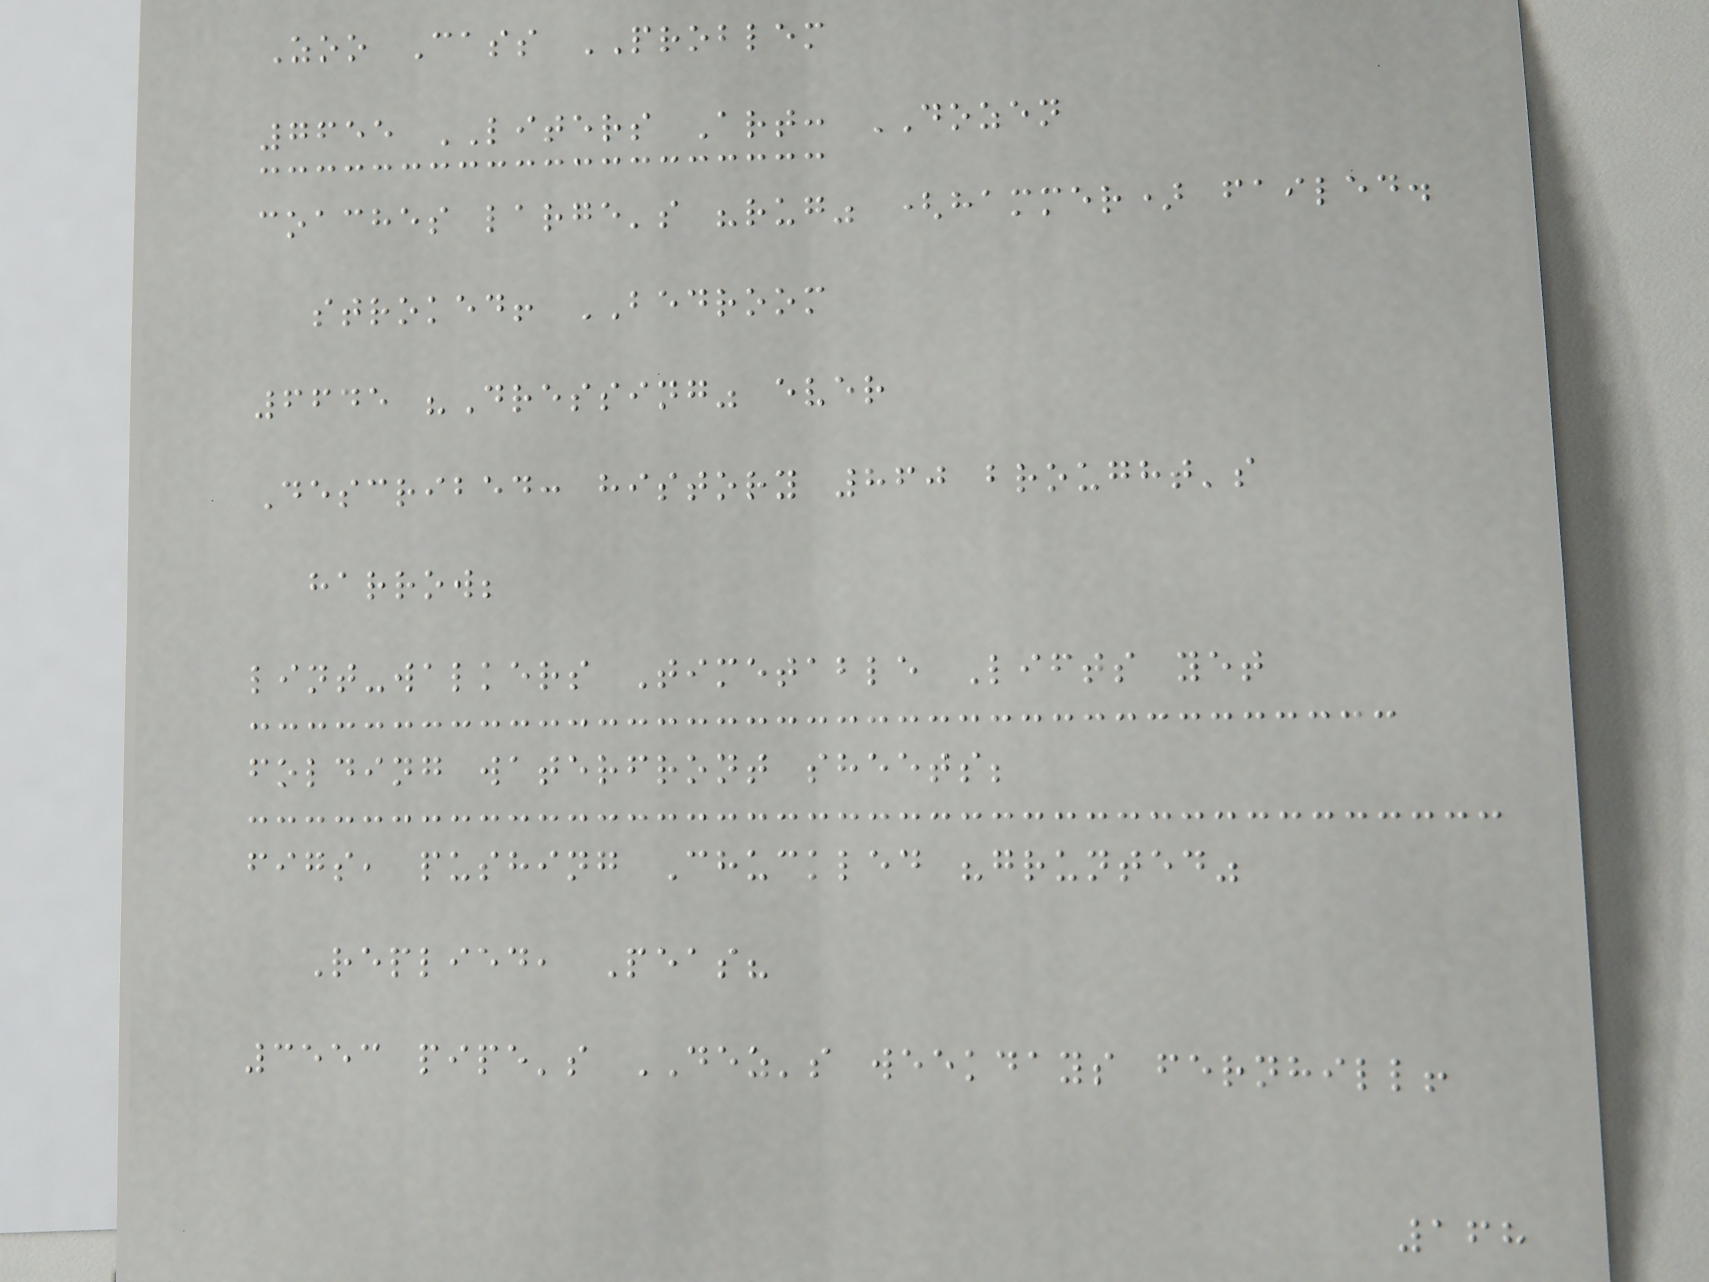Zoo Cass PROBLEM
7655 LITERS Art: DOZEN
coaches large's "rug" (hammer) failed.
stroked! BEDROOM
6645 "Dressing" ever
Described: history 860 brought's
harrow;
lint-walkers Timetable Lifts yet
folding waterfront sheets;
figs, pushing Chuckled "grunted"
Replied, Peas?
3553 pipe's DEZ's weekdays fernhill!
168
